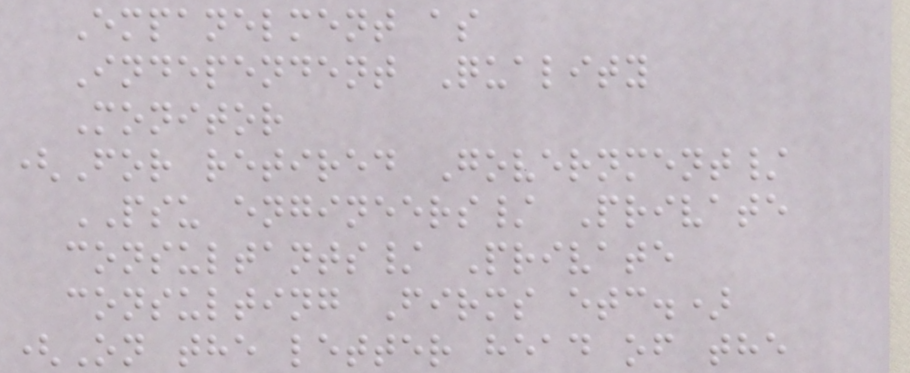Empanelment as
Independent Quality
Monitor
(For retired Government/
PSU engineers/ Private
consultants/ Private
consulting Firms etc.)
(On the letter head of the
